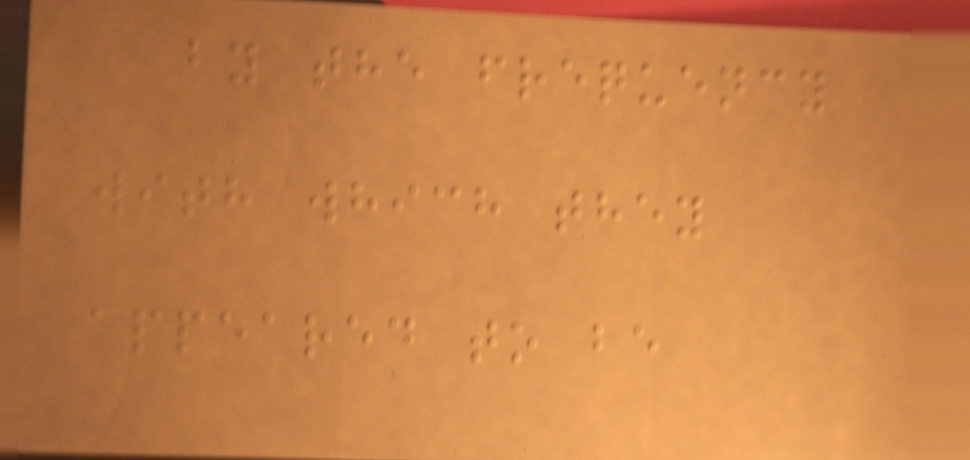by the frequency
with which they
appeared to be
